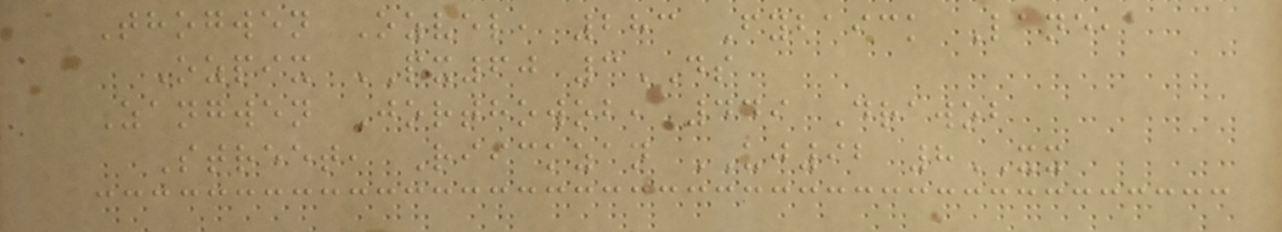Thogwen Ozvel, 283 Fybaick Lane,
Ozpix PX60 3DS
Zangwen Jorthowob, 449 Drawob
Street, Riickzan UJ92 8XX
